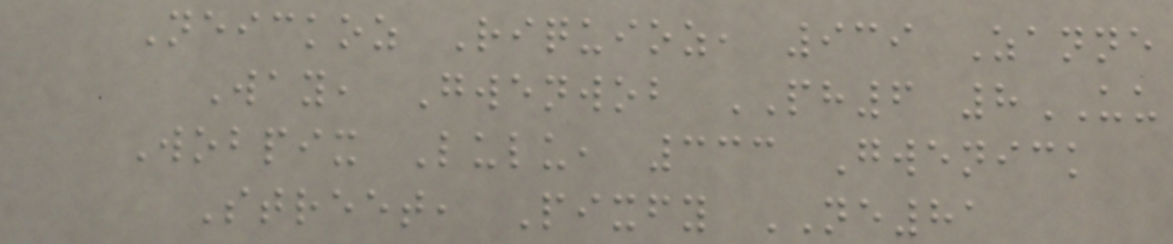Neickoz Riquioz, 939 Zanne
Way, Gwenwob PH6 8UU
Wobpix Lulu, 333 Gwenick
Street, Pixfy NE81
